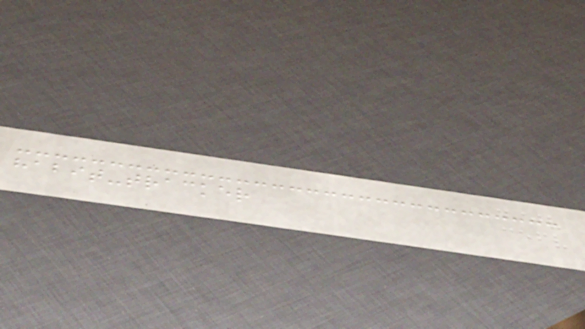habit-tracker
